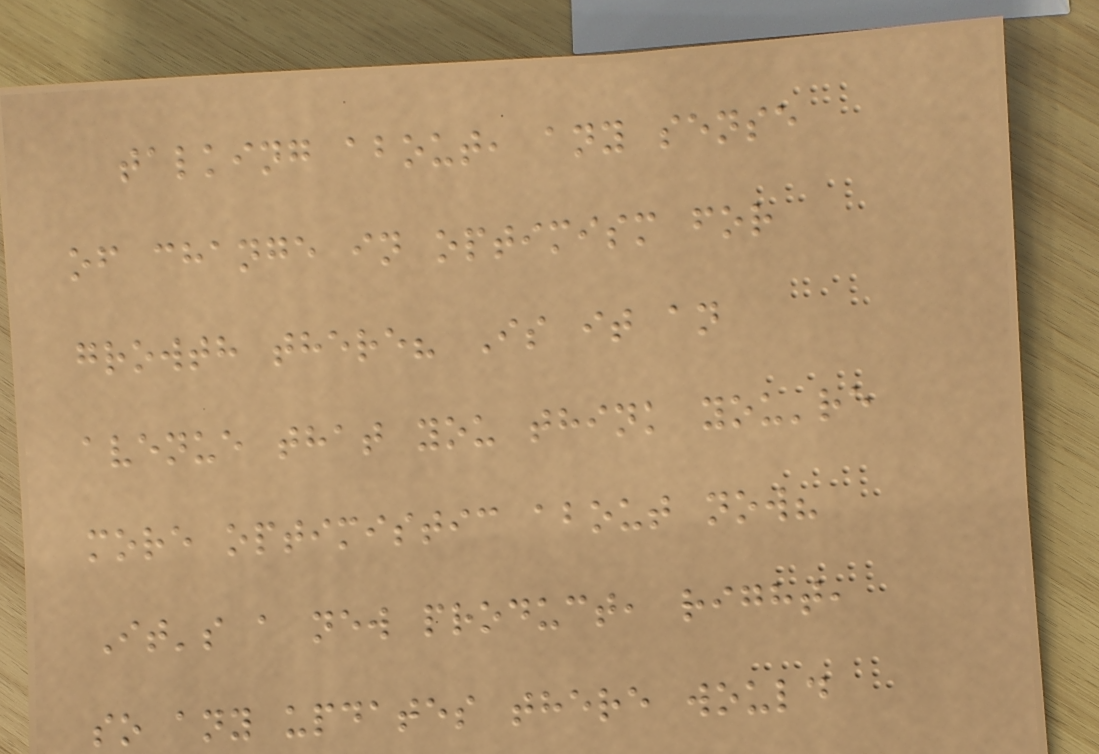talking about, any sense
of change in optimism for
growth there? Is it an
avenue that you think you're
more optimistic about now?
It's a new product, right,
so any updates there would
